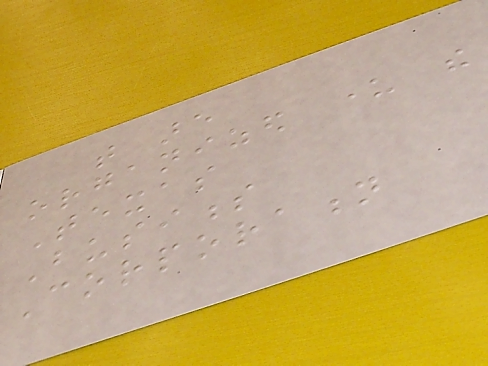that are
organized under the
Texas
Business
Corporation
